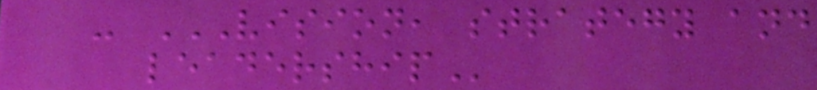- VISION, STRATEGY AND
LEADERSHIP
